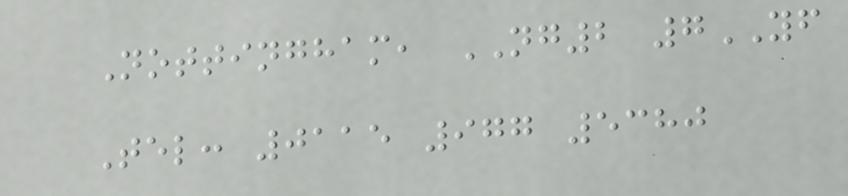Nottingham, NG2 7YF
Tel: 0115 977 5380
